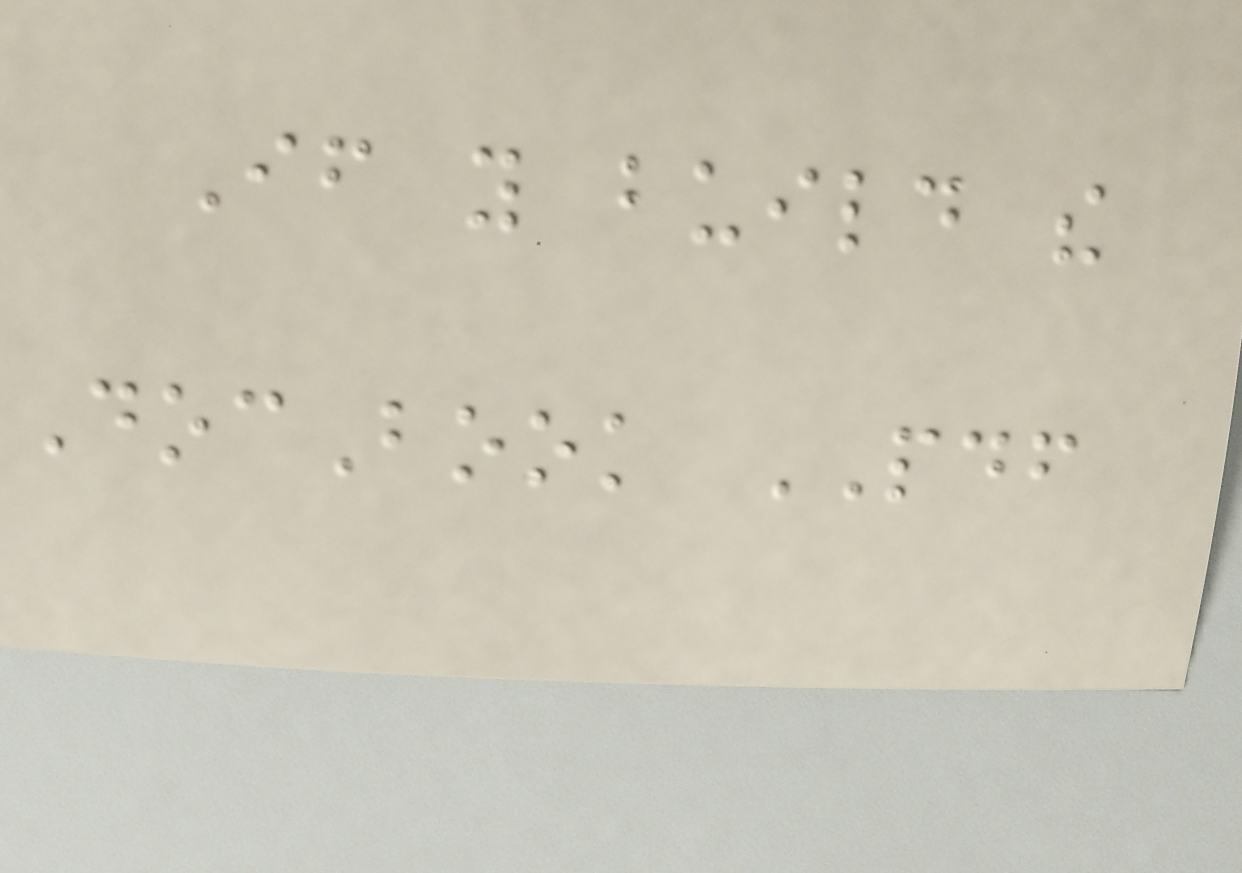If you build the
DocBook PDF
